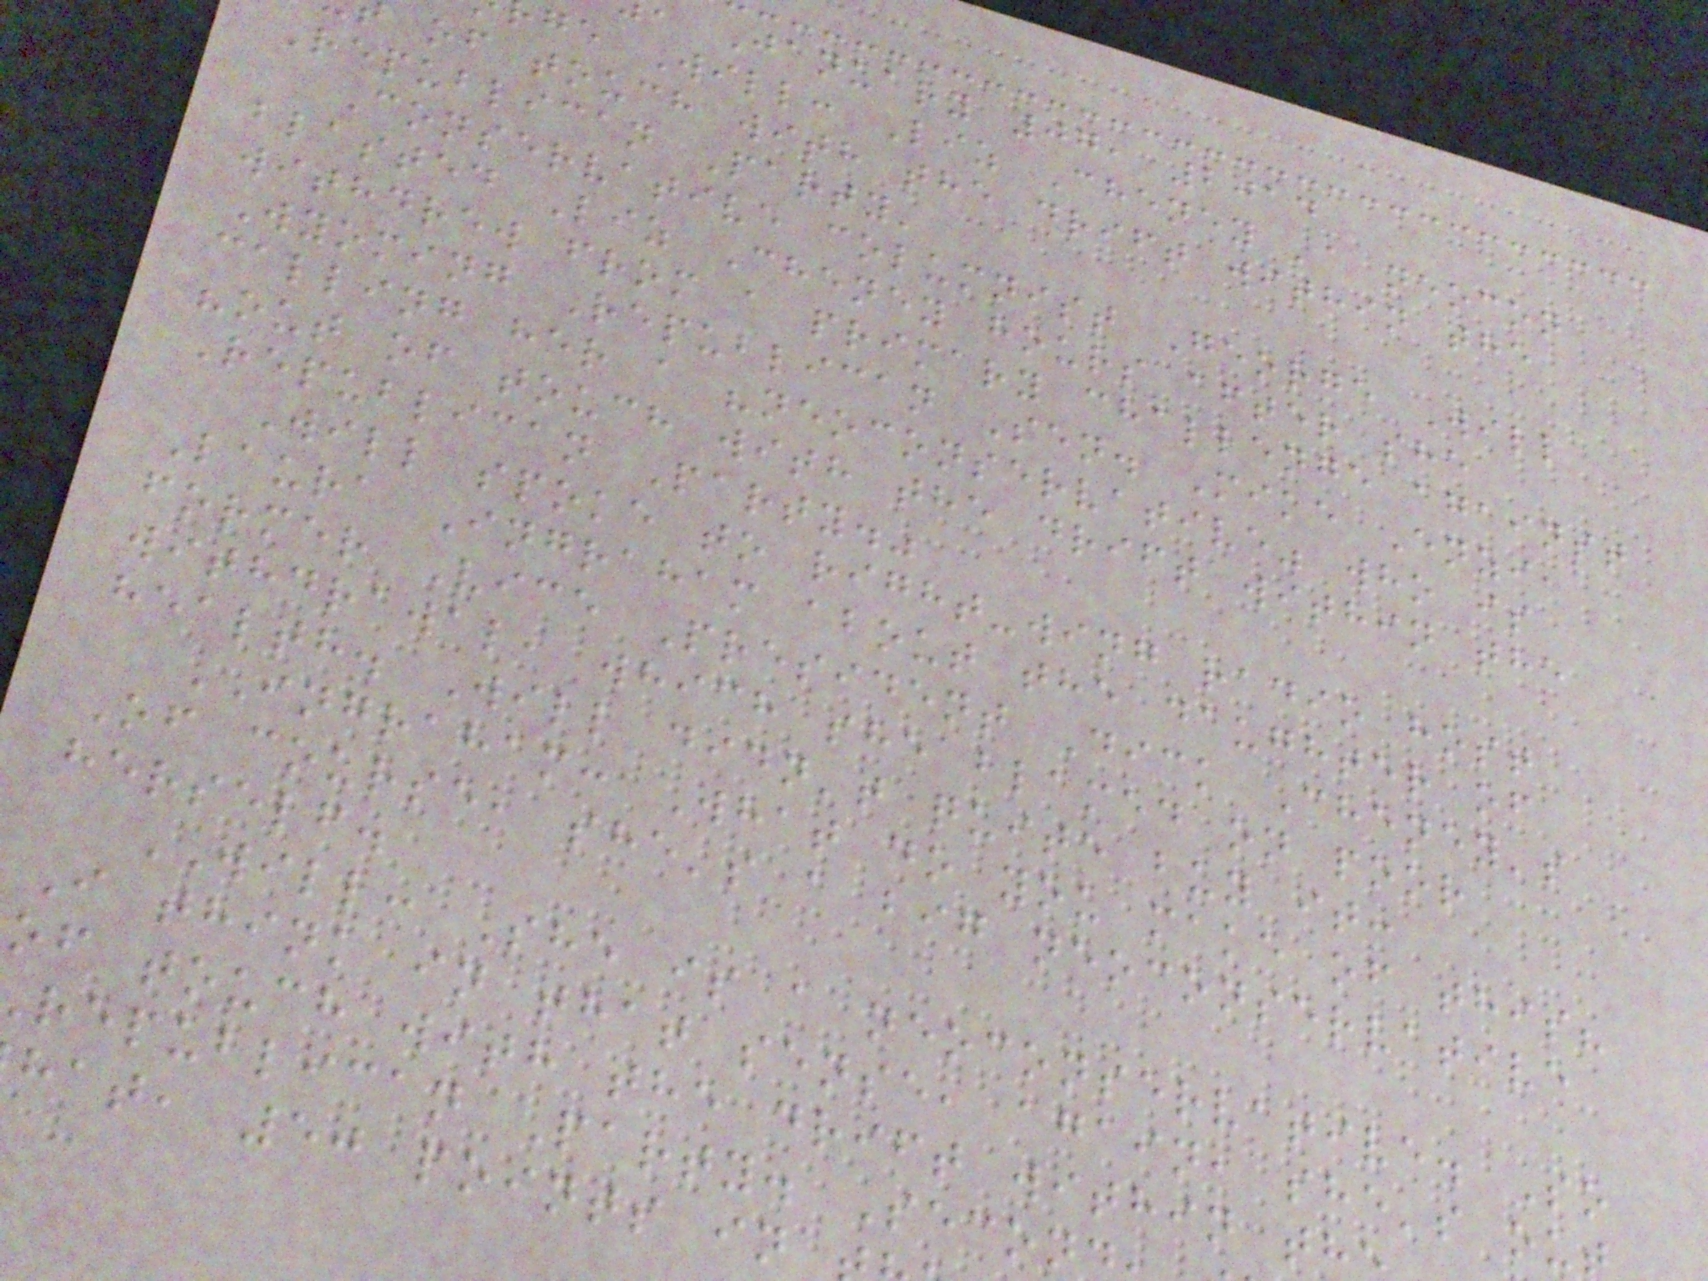January 07, 2014
ge Will: Liz Cheney 'a neocon
of touch with the drift within the
Republican Party'
Conservative columnist George Will
blasted Liz Cheney hours after she
withdrew from a primary challenge against
Wyoming Republican Sen. Mike Enzi,
calling her a "neoconservative" who is
"out of touch with the drift within the
Republican Party."
Will spoke to right-wing radio host
Laura Ingraham about the daughter of
former Vice President Dick Cheney's
withdrawal, which she blamed on poor
health. Will didn't quite buy it:
INGRAHAM: What do you make of this?
Of course, she's a big neoconservative
herself.
WILL: She is a neoconservative. So
I think in that sense, again, she's out
of touch with the drift within th
republican Party. Secon
hat, 50 points in
